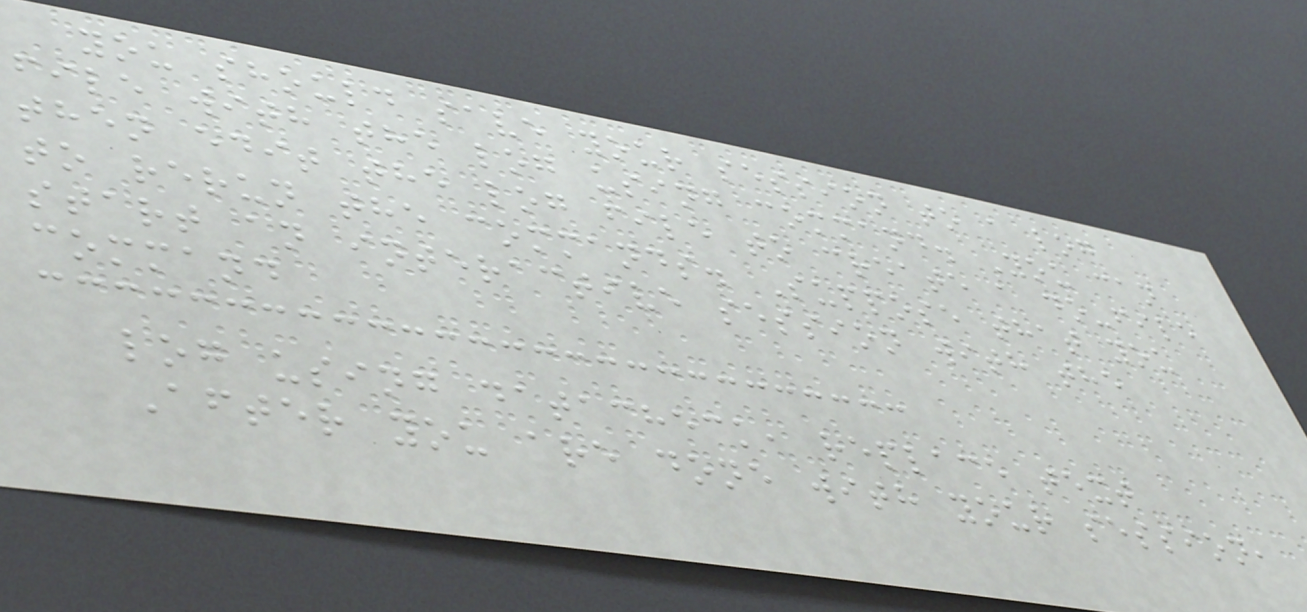you should save your session to a log
file with the log using command. You can
then edit the log file to create a do-file
to rerun the commands. Suppose that you
start an interactive session with the
command
log using datacheck, replace text
After you are done with your session,
